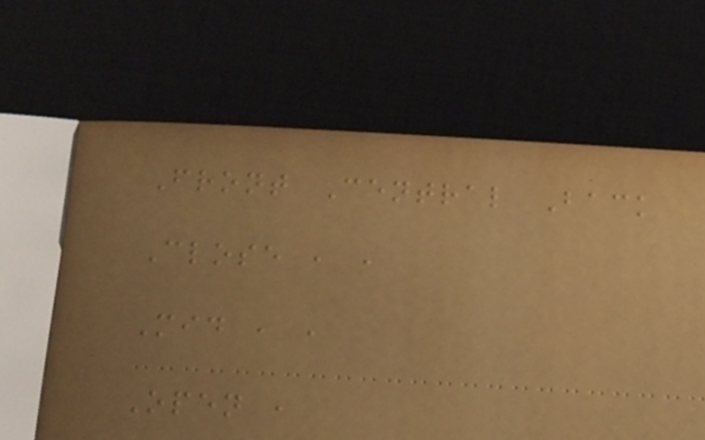Front Central Back
Close , ,
Mid , ,
Open ,
